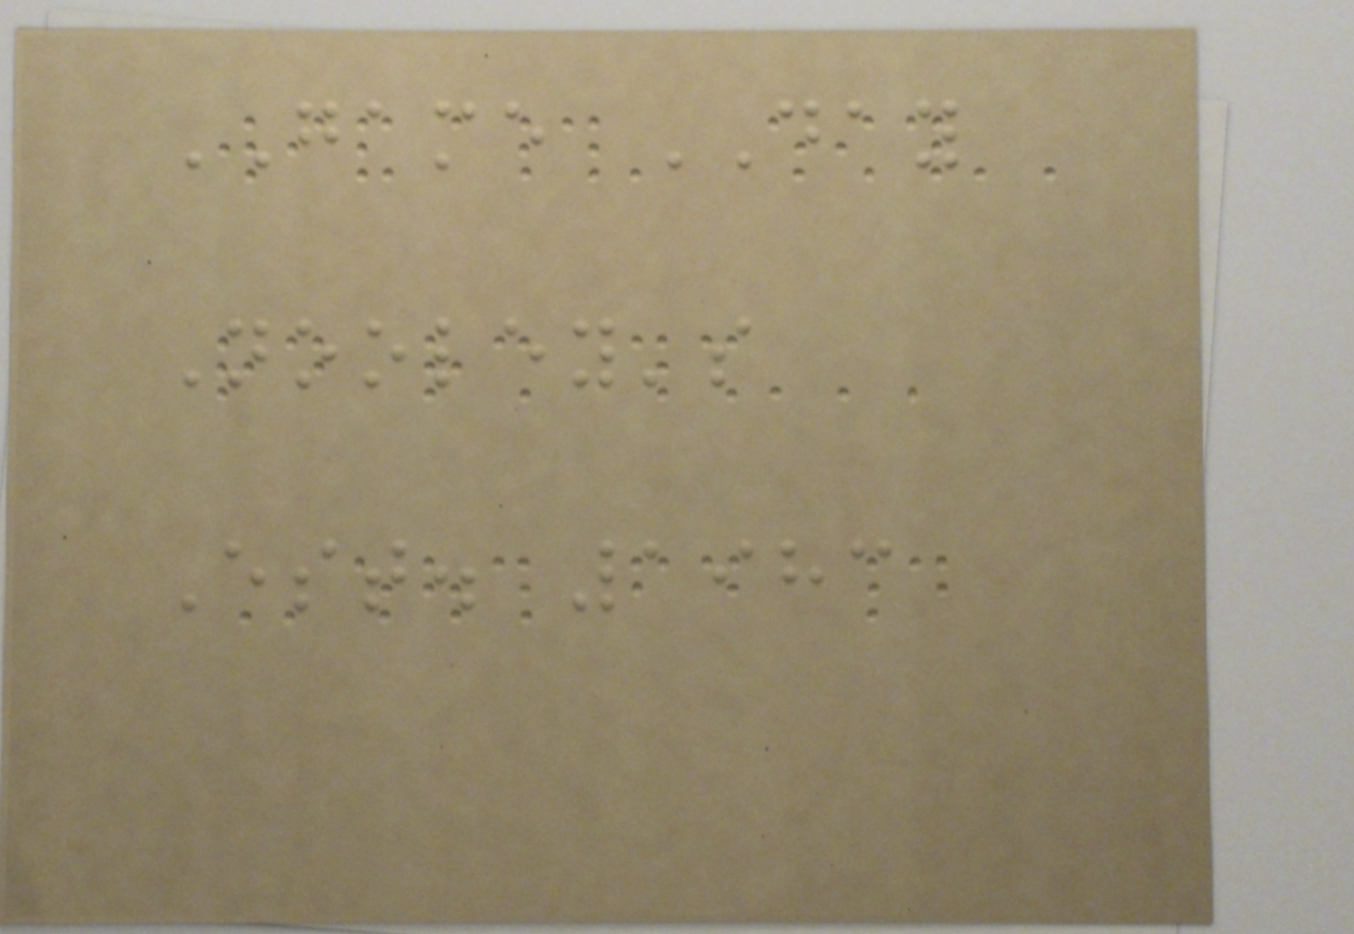GAME DAY
Nooley's
Est. 1983
